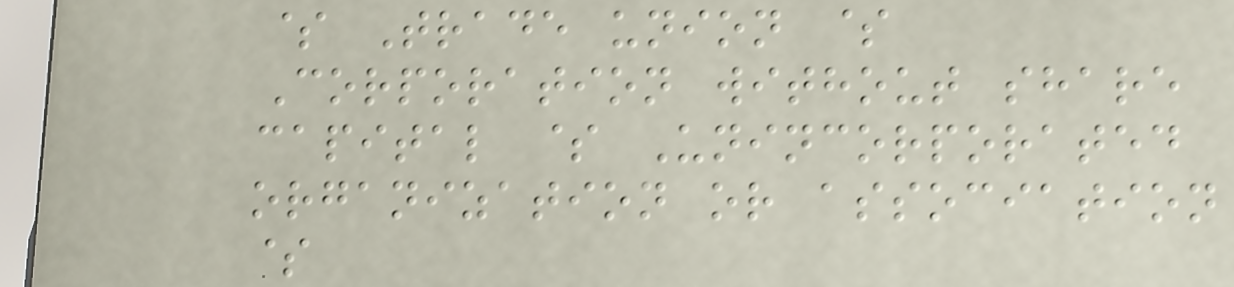$ Trade union $
Corporation without share
capital $ Unincorporated
organization or association
$
